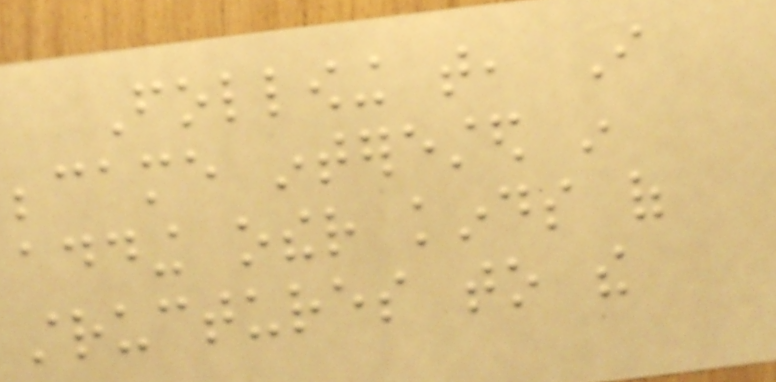Following that, I
became interested in
adding other kinds of
structures to the
